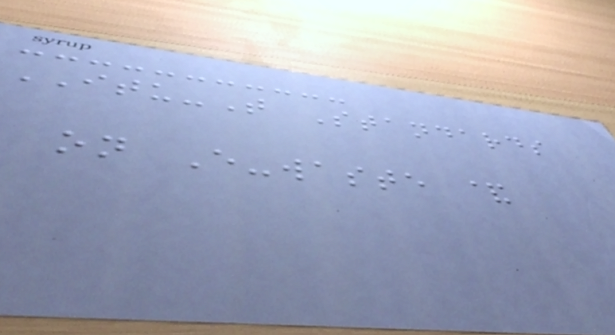ITU-T Standards
on E-waste &
